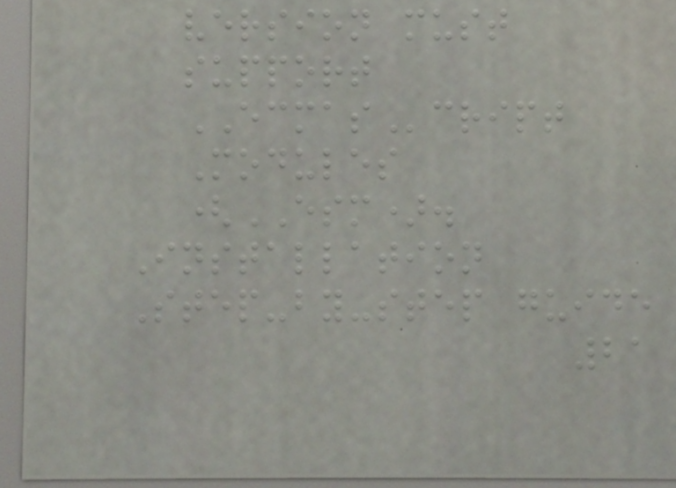version must
support
ECMAScript
Modules
(ESM).
Installation
Step-by-step guide
21
